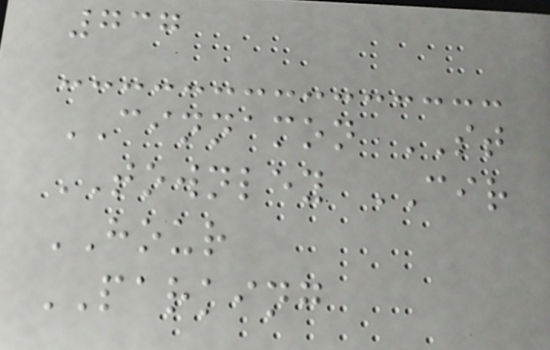737
CINNAMON ST
TOWNLEY CIR
HOUR
PARKING
